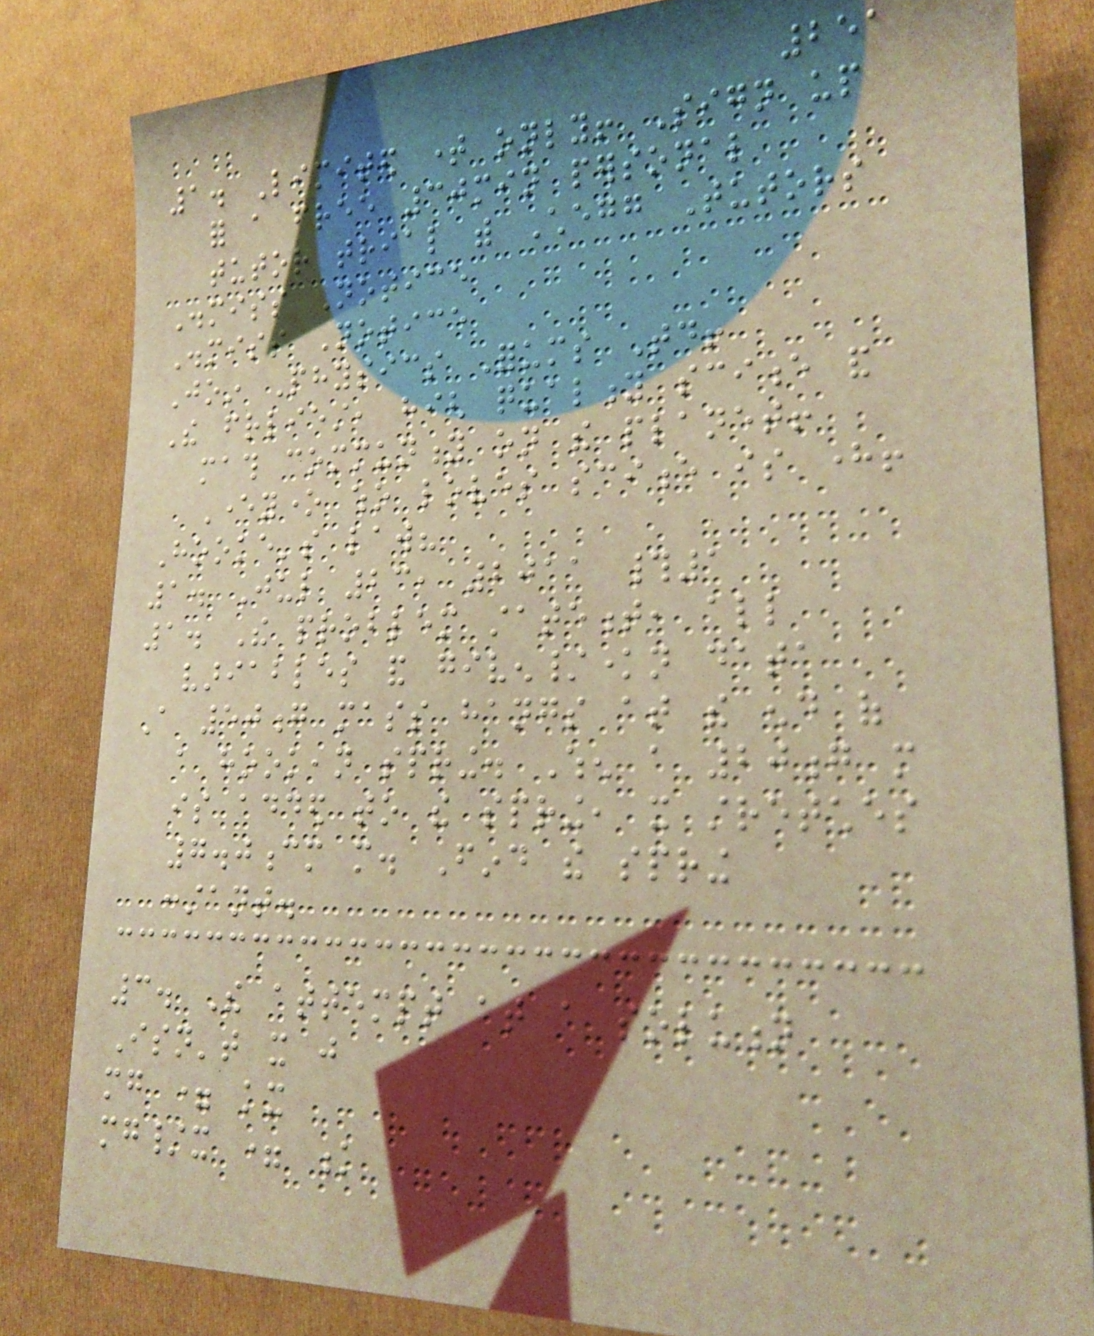251
1. Limited time only! Sign up
for a free 30min personal
tutor trial with Chegg Tutors
Dismiss Notice
Dismiss Notice
Join Physics Forums Today!
The friendliest, high quality science and
math community on the planet!
Everyone who loves science is here!
Hooke's law?
1. Jul 23, 2011 #1
1. The problem statement, all
variables and given/known data
A 50g mass hangs at the end of
a hookean spring. When a 20g more
is added to the spring, it stretches
7.0cm more. Find the spring
constant.
3. The attempt at a solution
Isn't it just
mg = kx
mg/x = k
